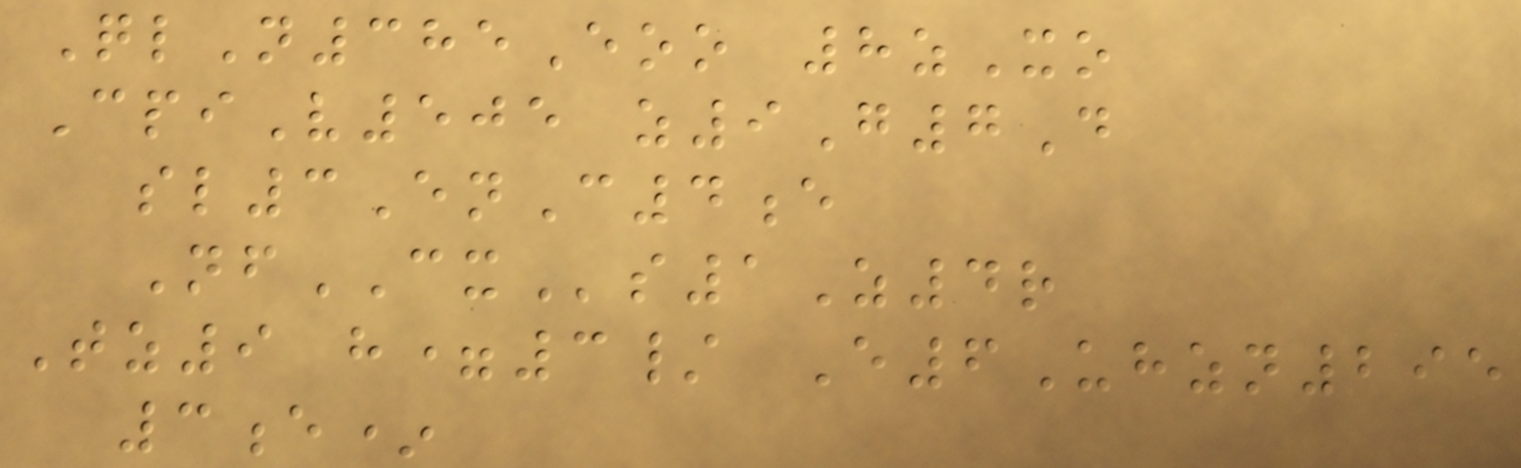QlN385Eoo 8zXo
CpiV505 z9G7D
sl3EnC4e
NfCXs1Z4r
Tz9 h=3/ E6Uhzn295
3e*
